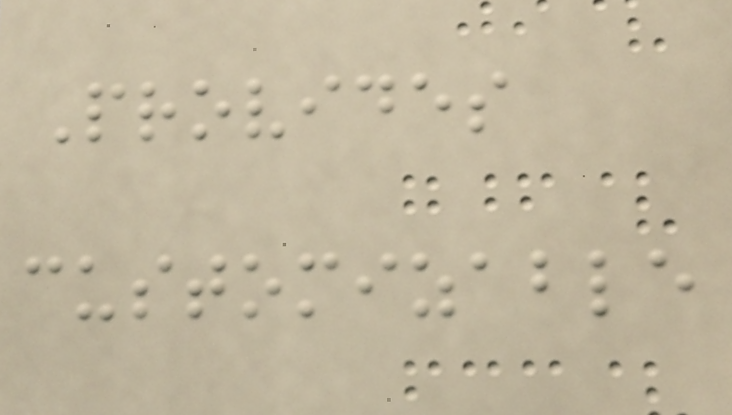Provides
customizable
